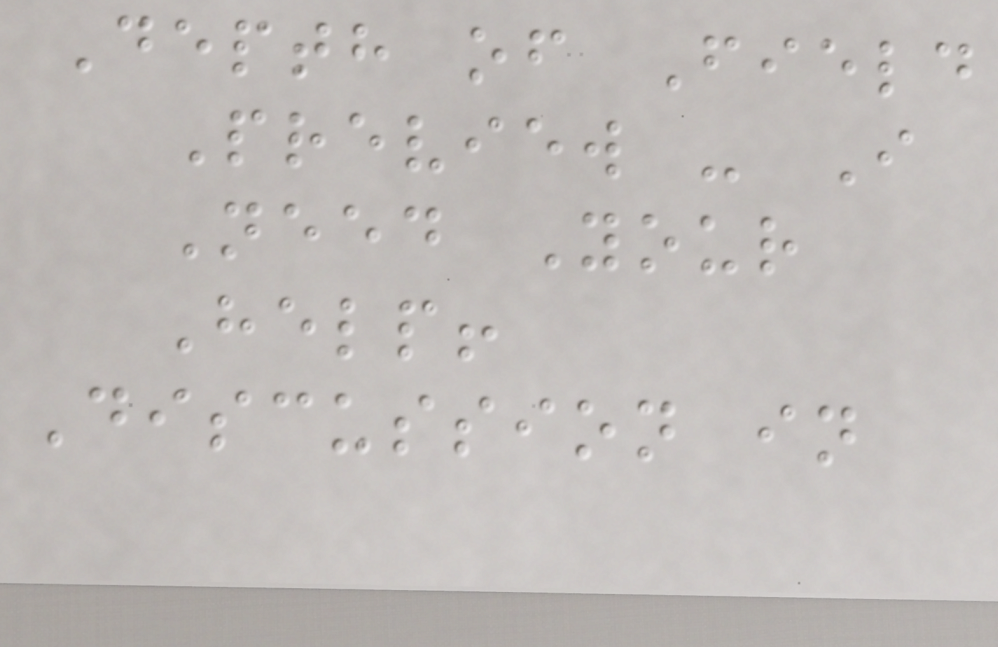Depth of Field
Preview - I
Need Your
Help!
Discussion in
